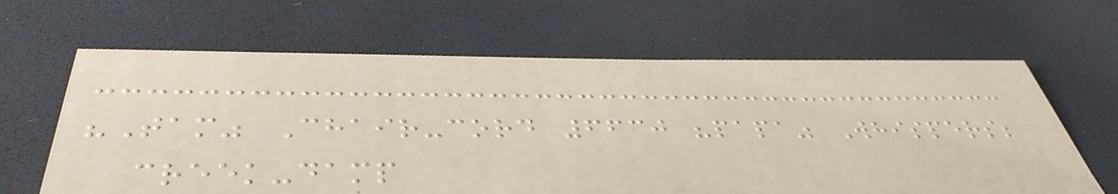"Tam" Chair-cord 6630 "papa" Whispers;
creek-damp
